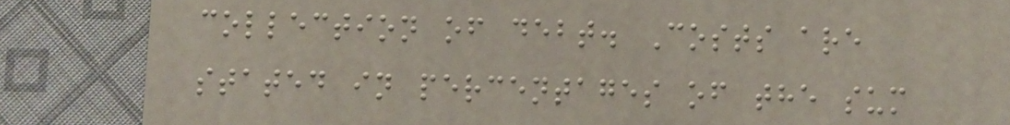collection of debt. Costs are
stated in percentages of the sum
